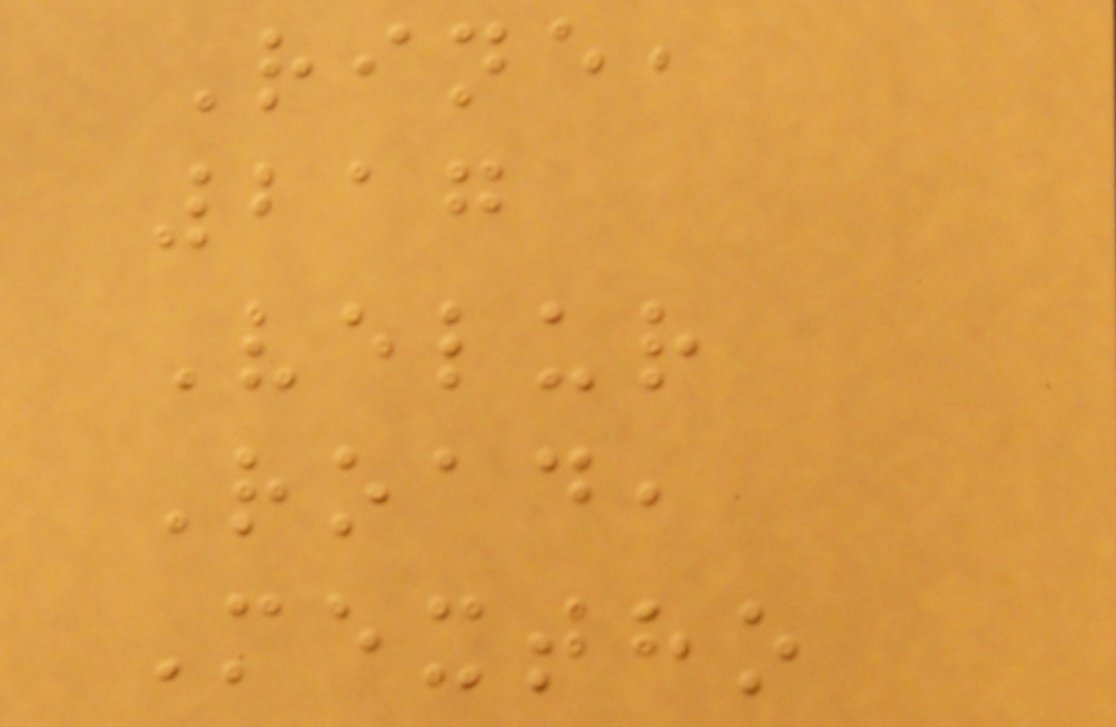Rine,
217
Velur
Road,
Mextho
